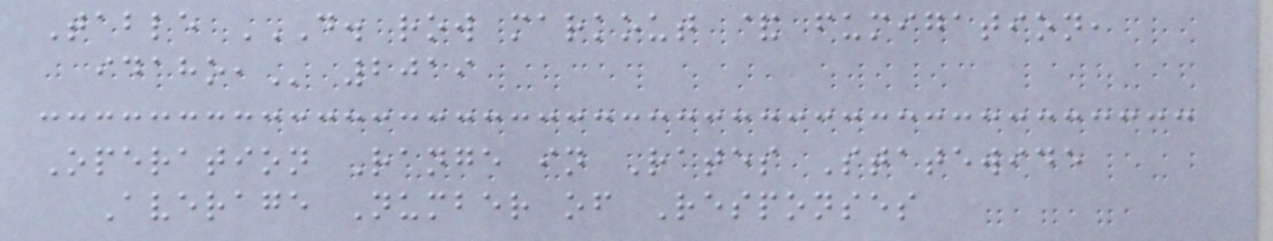Table D. ROW MARKOUT & FUMIGATION,
IDAHO, 2019
Operation Range in Rates Statewide
Average Number of Responses
